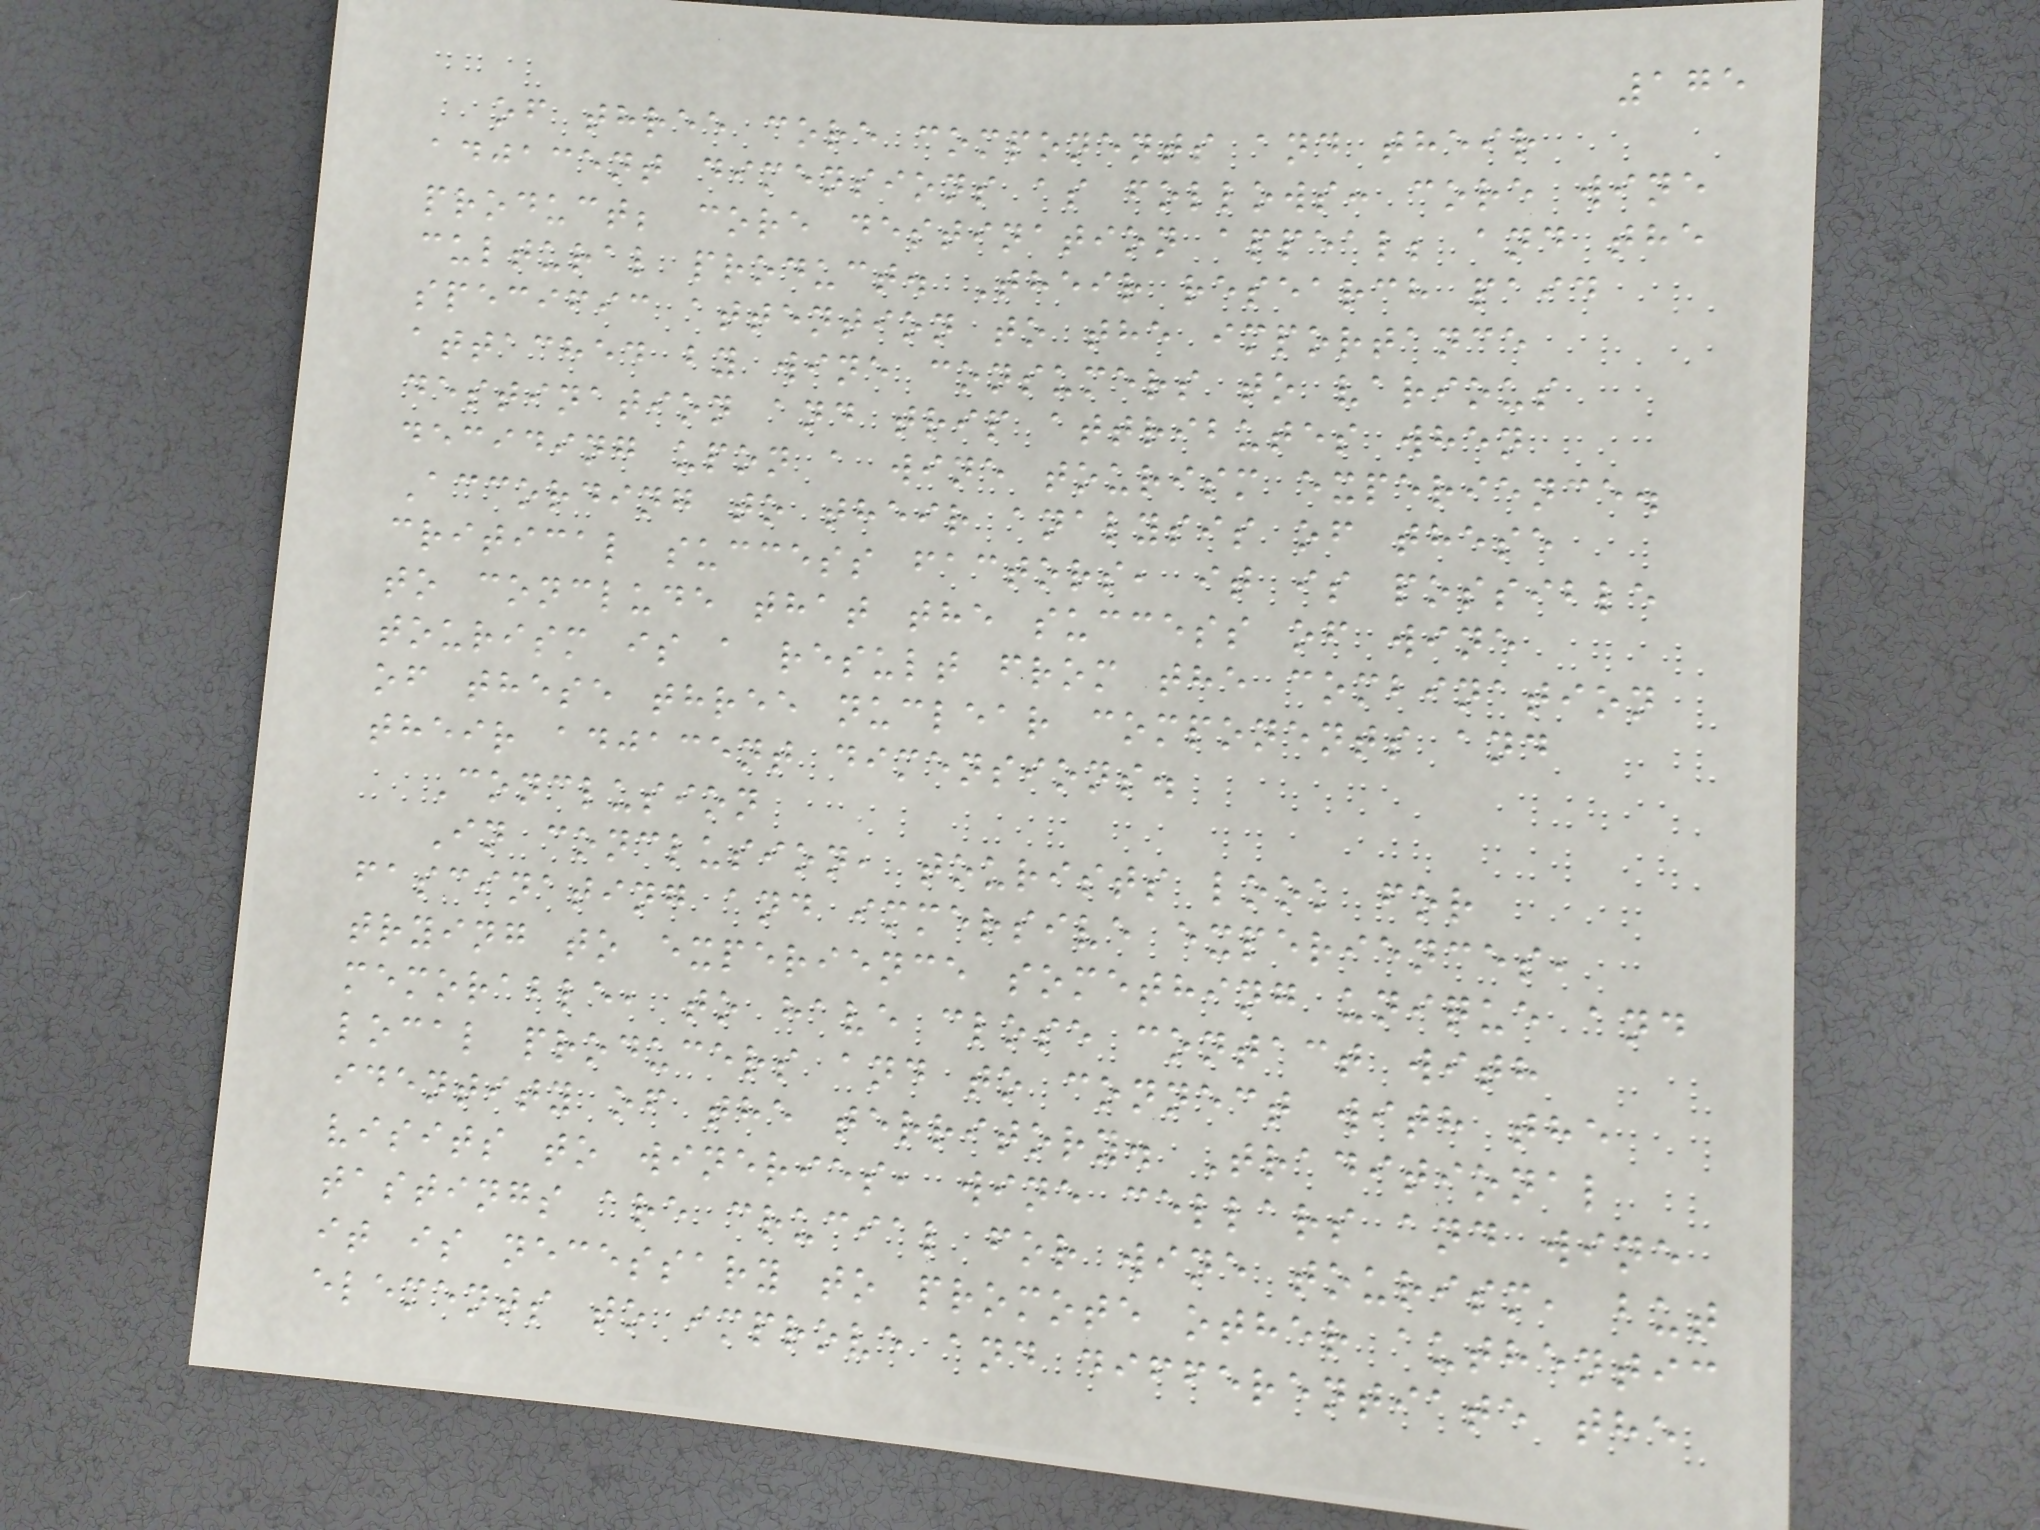175
of three core components and their
adjacent dimensions as follows: core wine
product; core destination appeal; and the
cultural product. Their research paid
specific attention to the importance
attached by wine consumers to various
destination and trip attributes when
deciding upon a wine tourism experience.
According to their analysis of these
critical success factors, it is possible
to conclude that the success of wine
tourism is a result from the combination
of these three nuclear components and
their adjacent dimensions.
Conclusion
In conclusion, tourists look for
fascinating and immersive experiences,
trying to experience something unique and
memorable, to have close contact with
local producers and to connect with the
identity of the territory. Traditional
visits to wineries, wine cellars and wine
tastings are crucial for wine tourism, but
it is necessary to promote other authentic
elements to improve and differentiate the
